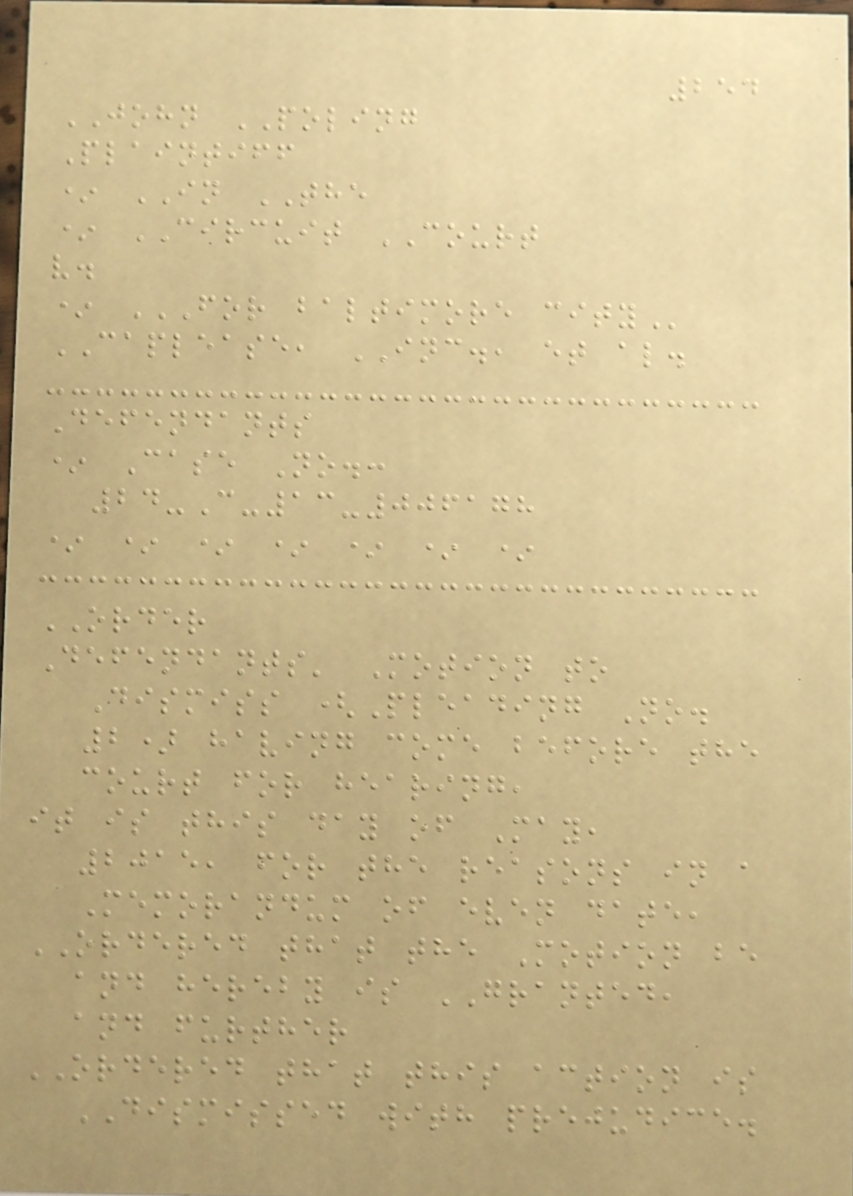254
JOHN POLING
Plaintiff
* IN THE
* CIRCUIT COURT
v.
* FOR BALTIMORE CITY
CAPLEASE, INC., et al.
Defendants
* Case No.:
24-C-13-006178
* * * * * * *
ORDER
Defendants' Motion to
Dismiss (Pleading No.
2) having come before the
court for hearing,
it is this day of May,
2015, for the reasons in a
Memorandum of even date,
ORDERED that the Motion be
and hereby is GRANTED,
and further
ORDERED that this action is
DISMISSED with prejudice.
